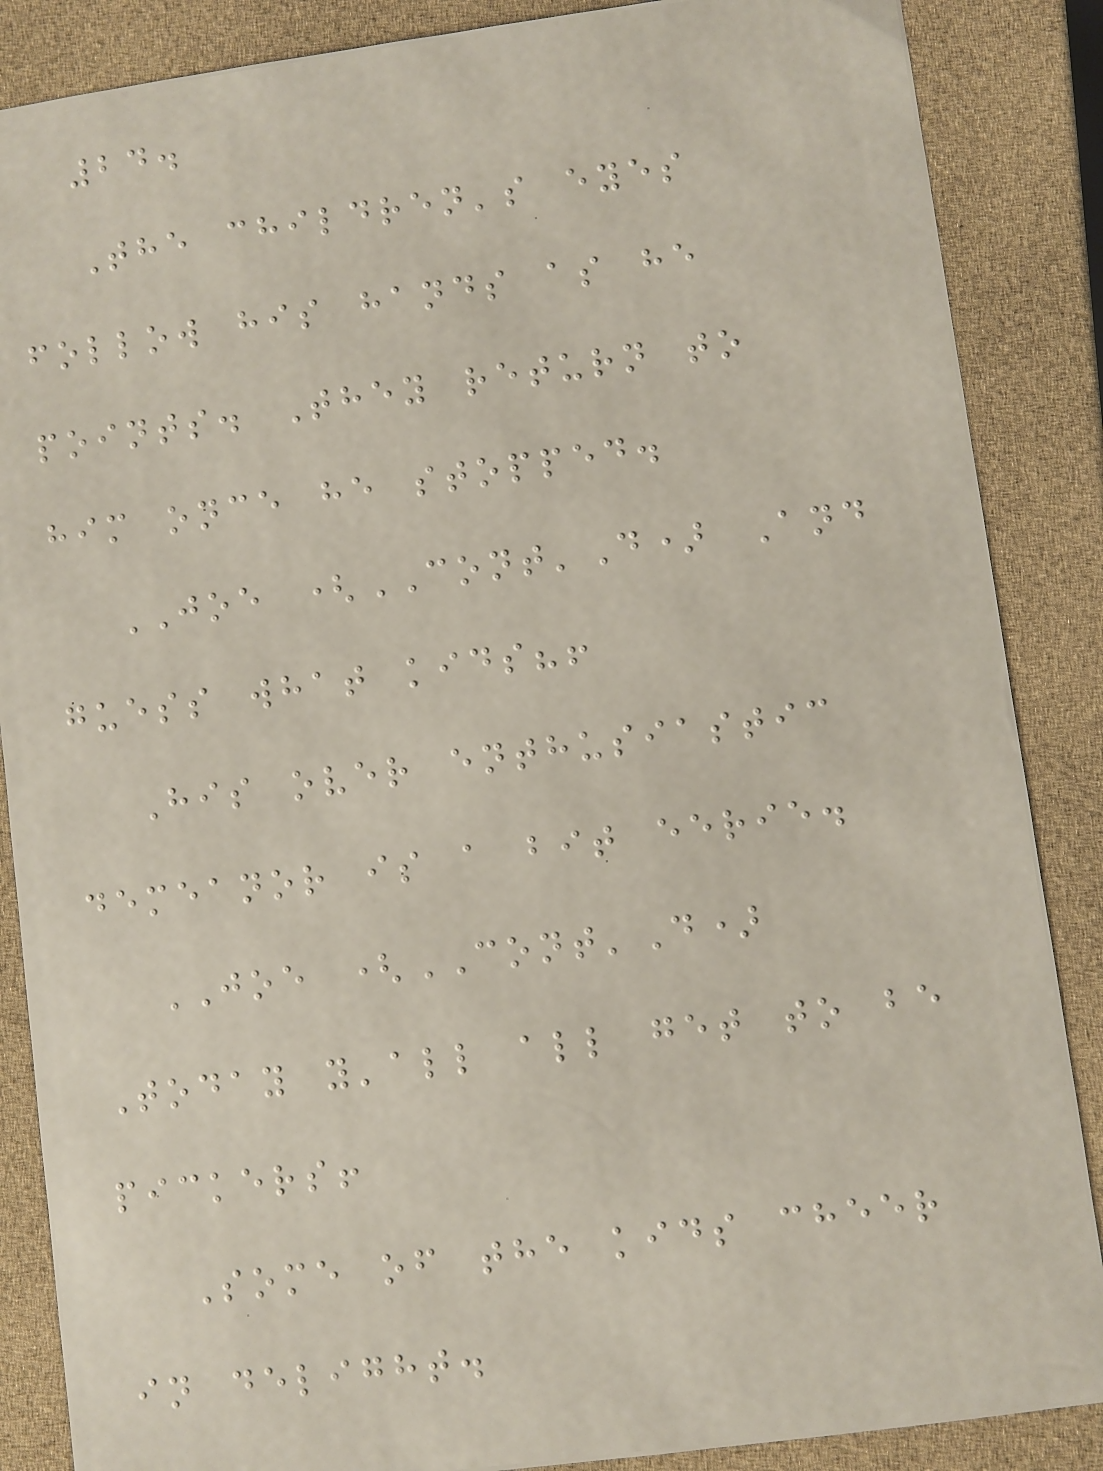24.
The children's eyes
follow his hands as he
points. They return to
him once he stopped.
JOE (CONT'D) And
guess what kids?!
His over enthusiastic
demeanor is a bit eerie.
JOE (CONT'D)
Today y'all all get to be
pickers!
Some of the kids cheer
in delight.
